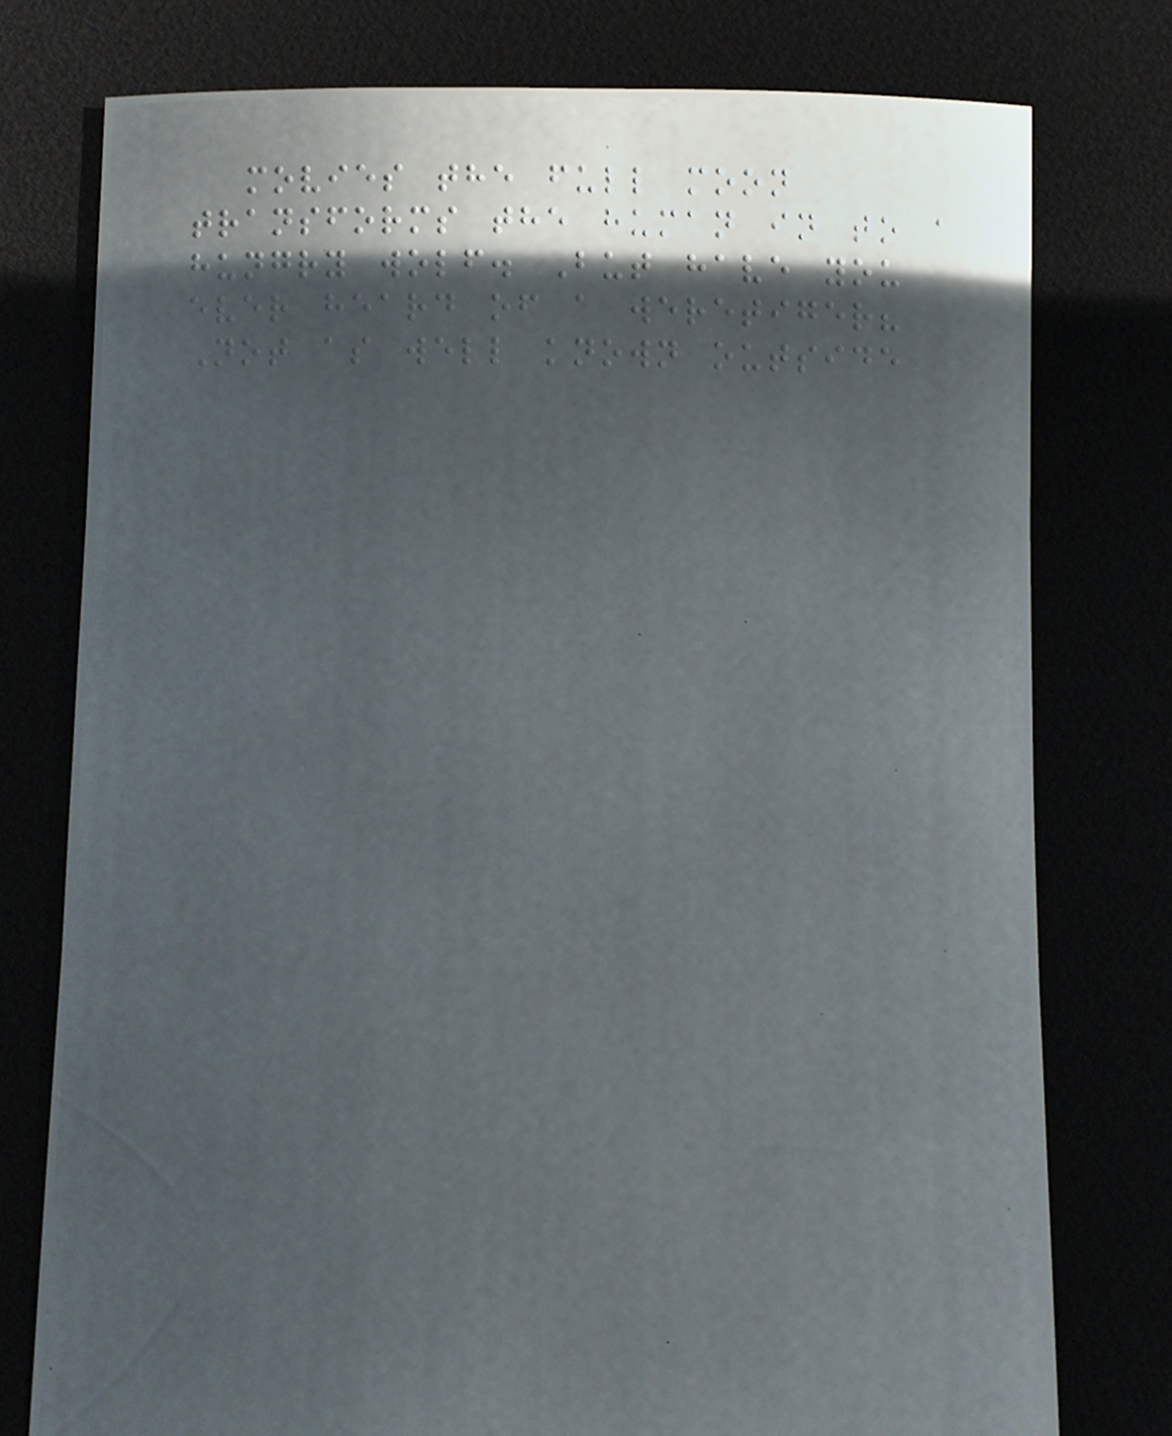movies the full moon
transforms the human in to a
hungry wolf. But have you
ever heard of a weretiger?
Not as well known outside
